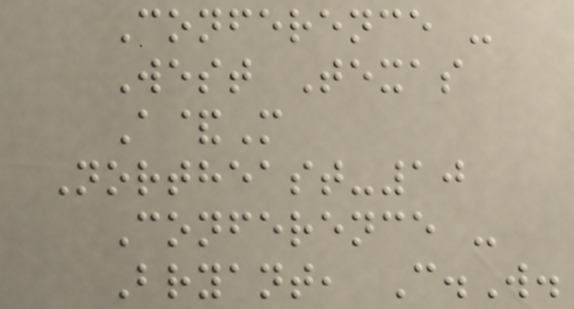Conference -
West Texas
A&M
Northeast-10
Conference -
Bryant, C.W.
